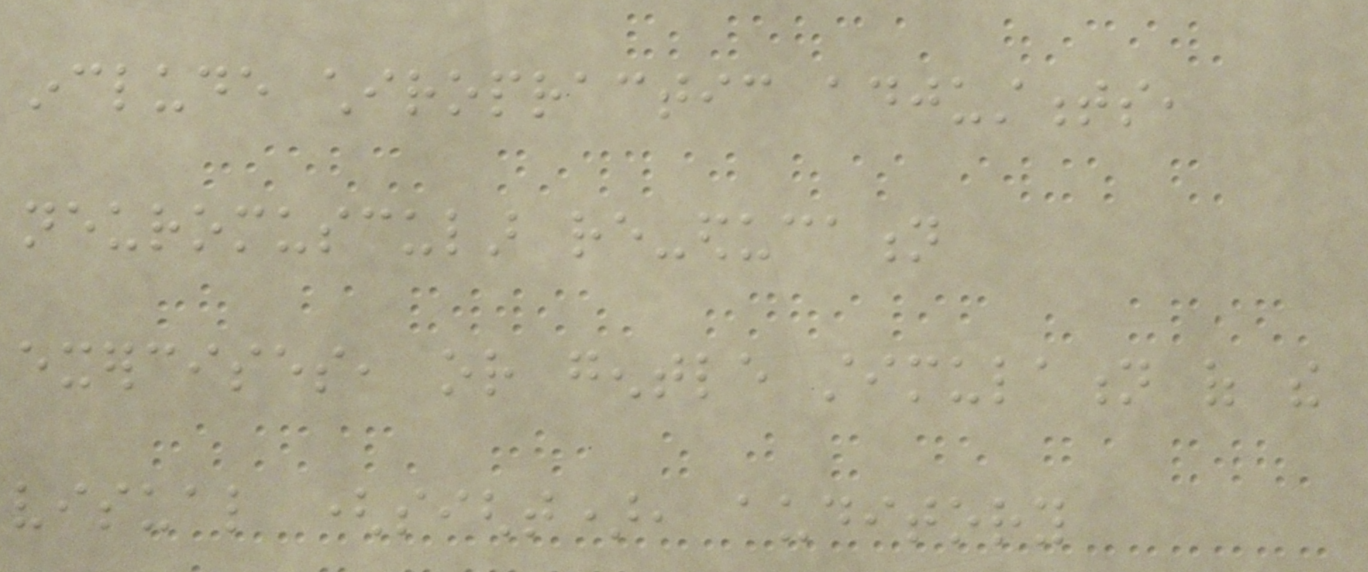include chiropractic adjustments,
neuromuscular re-education
exercises, or gentle stimulation of the
visual (sight), auditory
